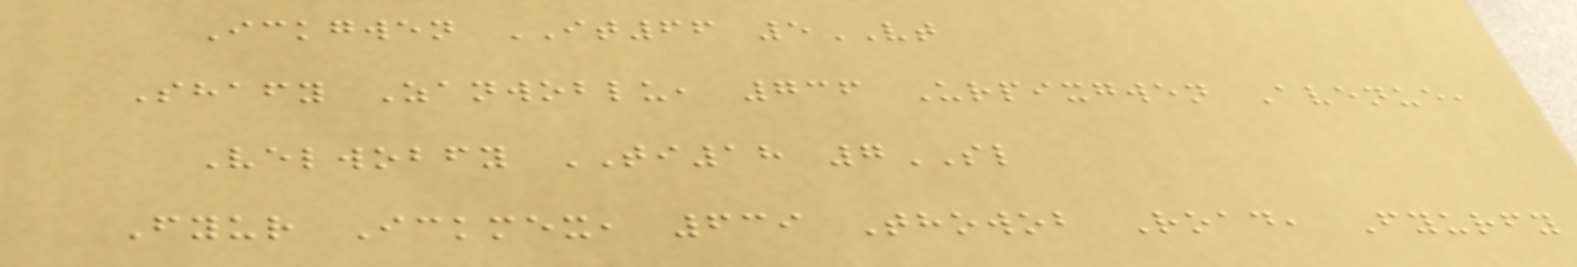Ickgwen IT66 5VT
Shafy Zanwoblu, 736 Urpixgwen Avenue,
Velwobfy TI18 7SL
Fyur Ickmex, 639 Thowob Road, Fyurfy
